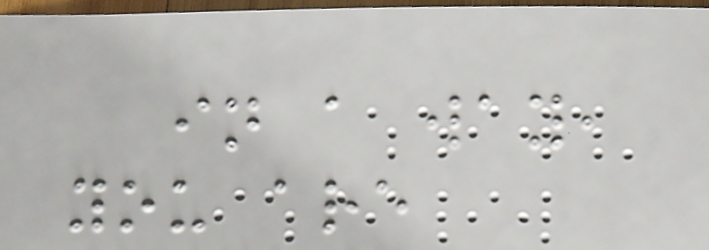in a way,
you are
